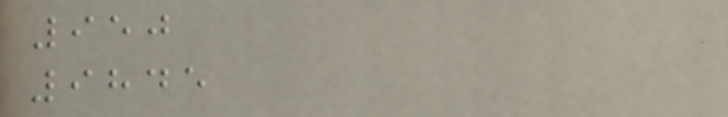950
9845
